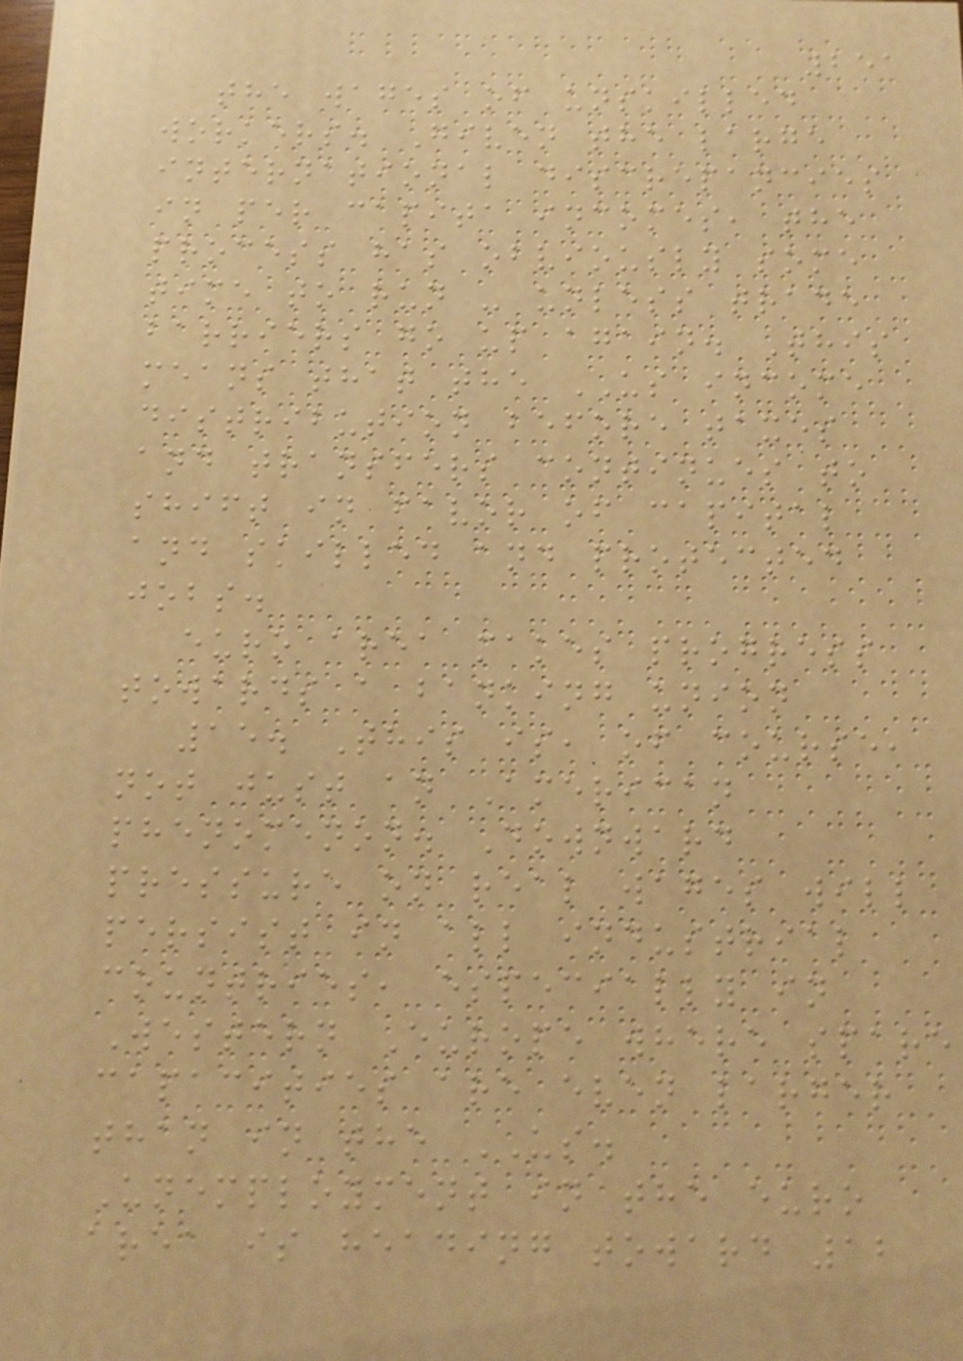251
the wages of unskilled
workers. Given the large
international discrepancies
in per capita incomes, the
process has obviously some
time to run - unless trade
barriers go up again. This
means that the US income
distribution before taxes
and transfers continues to
shift in favor of capital
and skilled and protected
jobs.
euro area makes progress
towards a banking union
15. This is, of course,
not just an American
phenomenon. Downward
pressure on real wages will
persist in all industrial
countries, especially in
Western Europe where spare
capacities are even larger
than in the US.
Unemployment in the euro
area is heading toward 12
